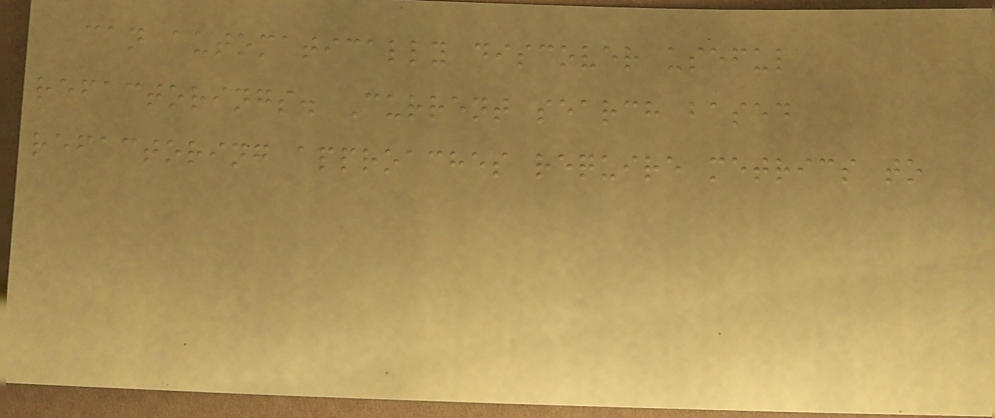can automatically discover useful
refactorings. Current search based
refactoring approaches require metrics to
